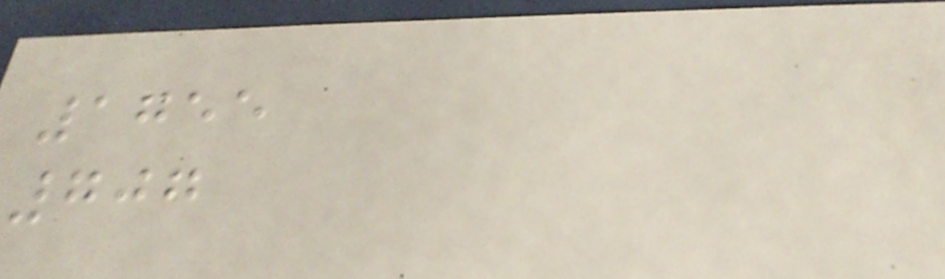1755
707
